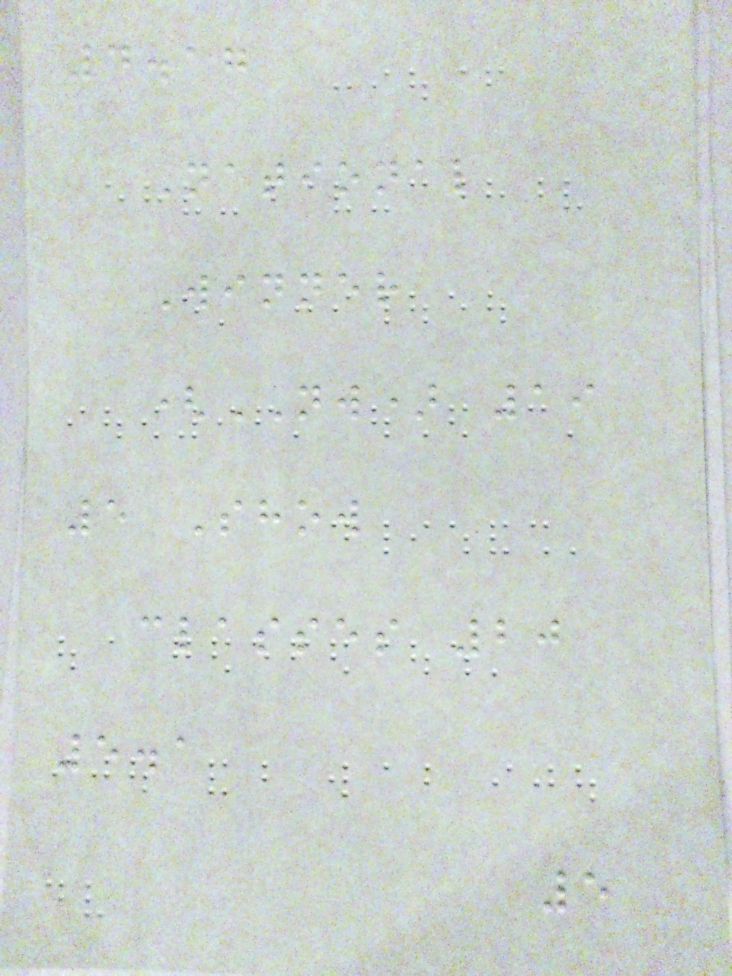4.17
National
Winner
(NW) 19
5 Show
classes 20
5.1
5
